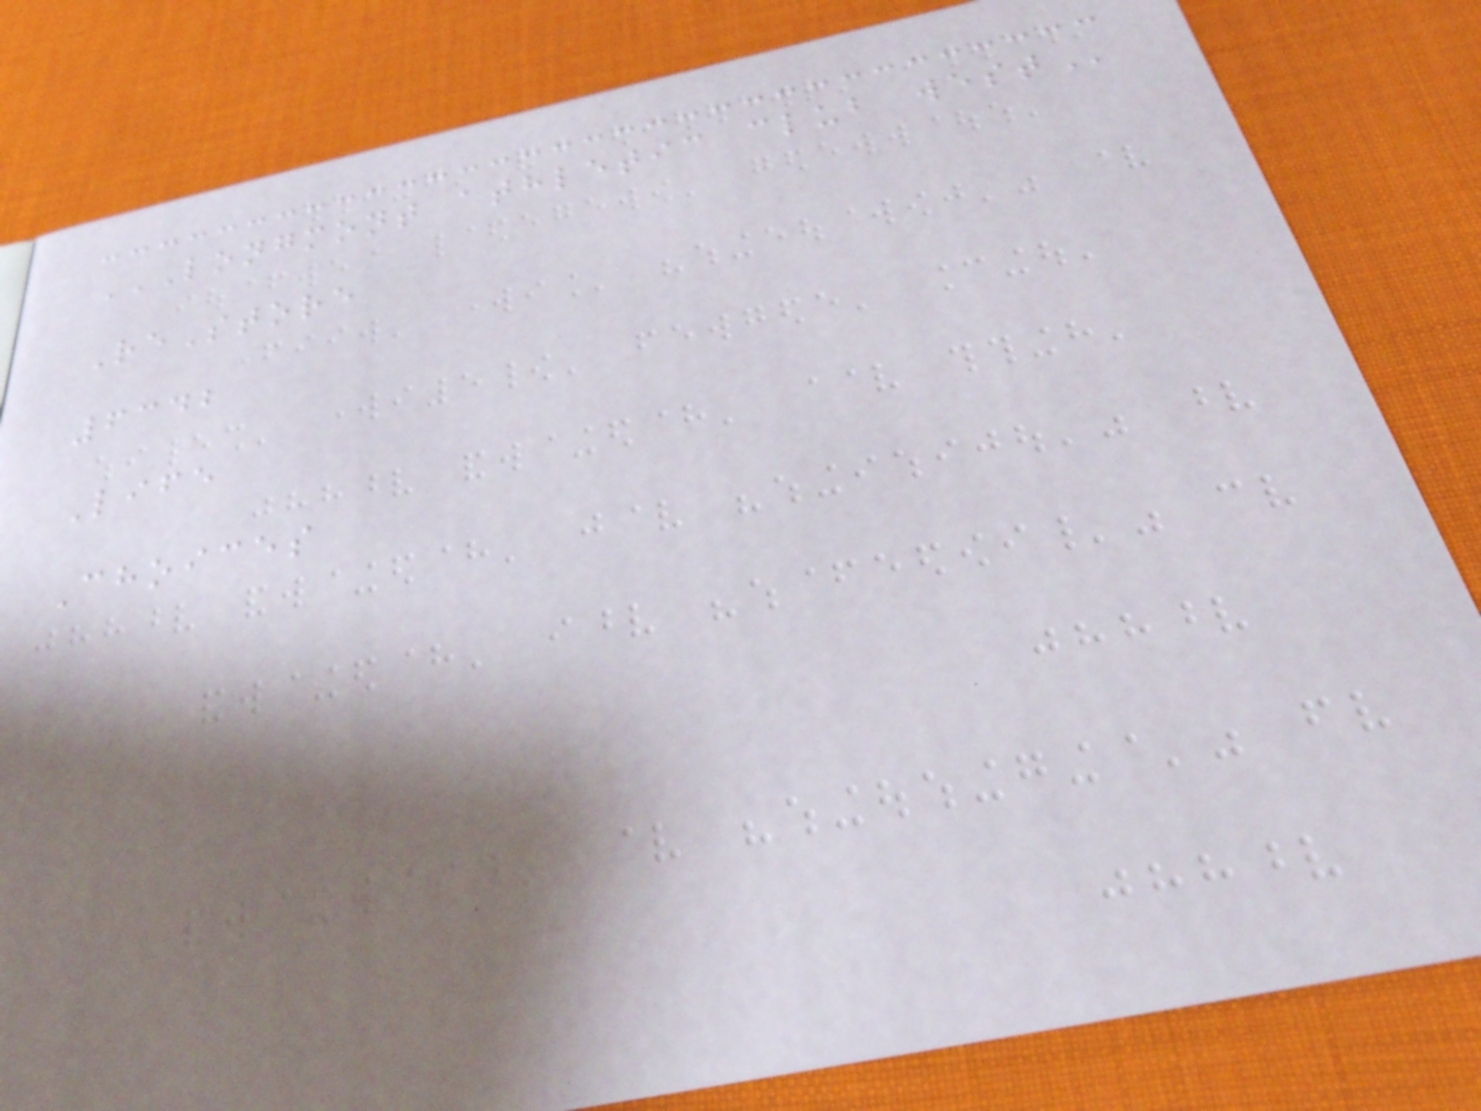LONGMONT ATHLETIC CLUB WEST
ReStore
6342
Life
Choices
